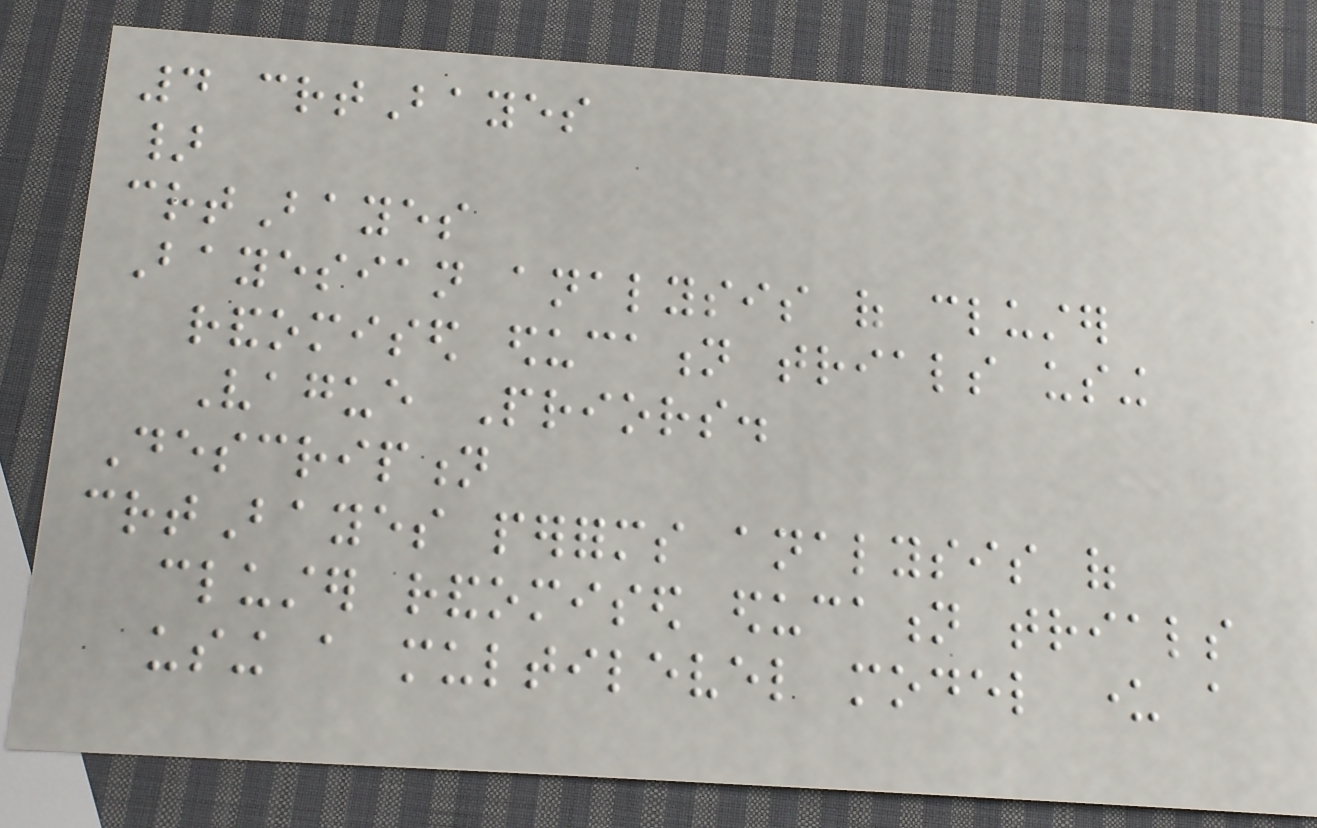4 crtBayes
}
crtBayes
Bayesian analysis of cluster
randomised education trials using
Vague Priors.
Description
crtBayes performs analysis of
cluster randomised education trials
using a multilevel model under a
